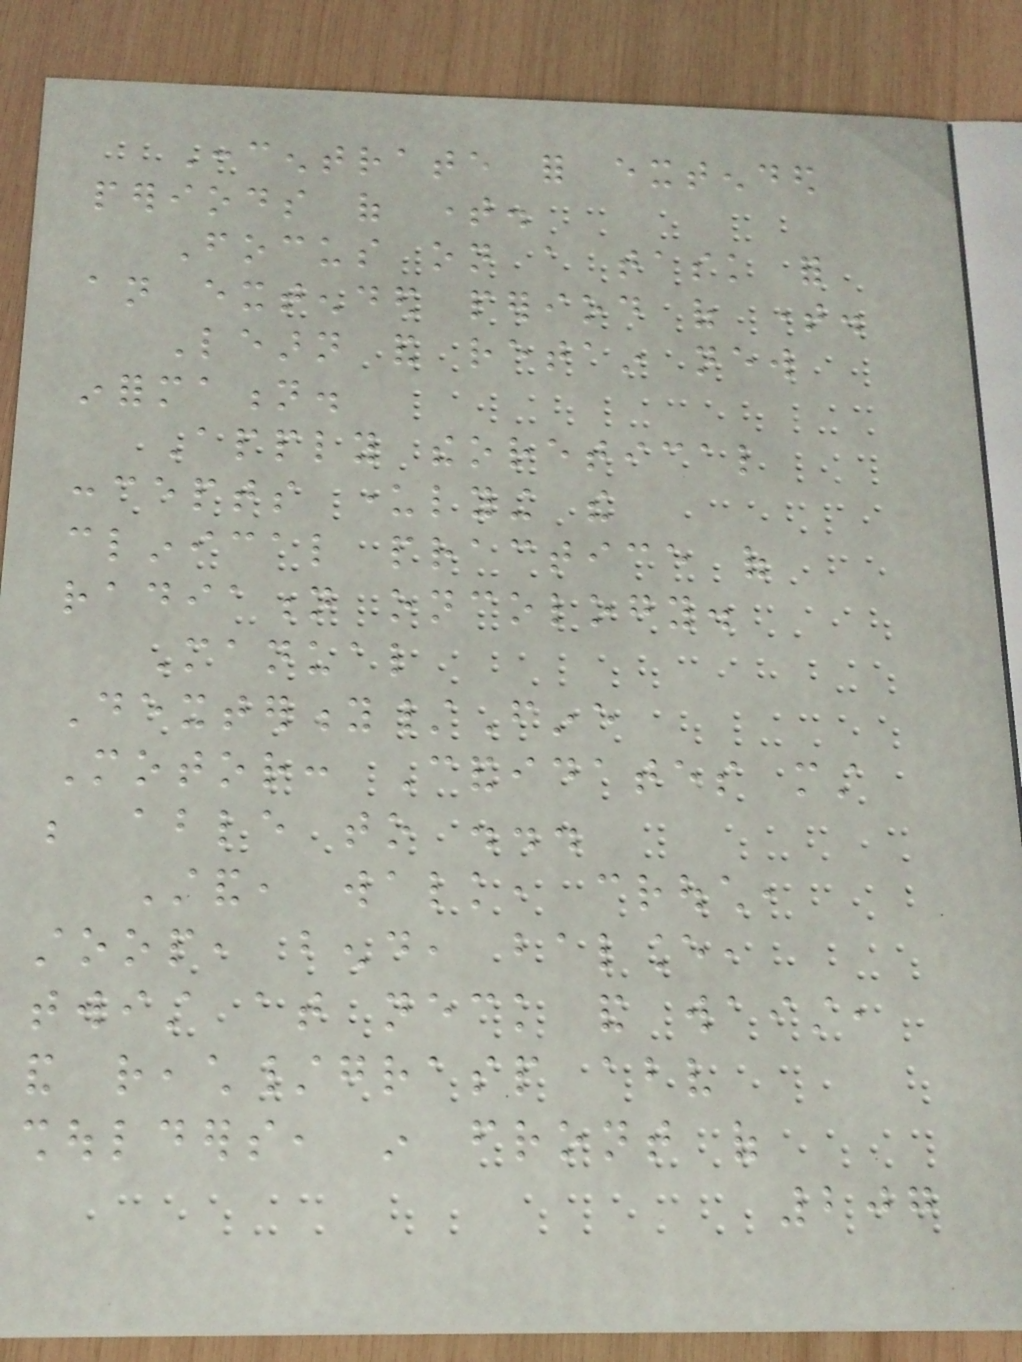Concentrate for extended
periods of time.
Focus on a task for
an extended period of time.
Learn and retain new
information.
Apply theoretical
concepts underlying the
clinical practice of
radiation oncology.
Manual
Dexterity/Fine
Motor: Candidates must
be able to ...
Stand, walk, crouch,
stoop, bend, balance,
twist at neck and waist,
and reach/grasp above
shoulders, in front of
207
